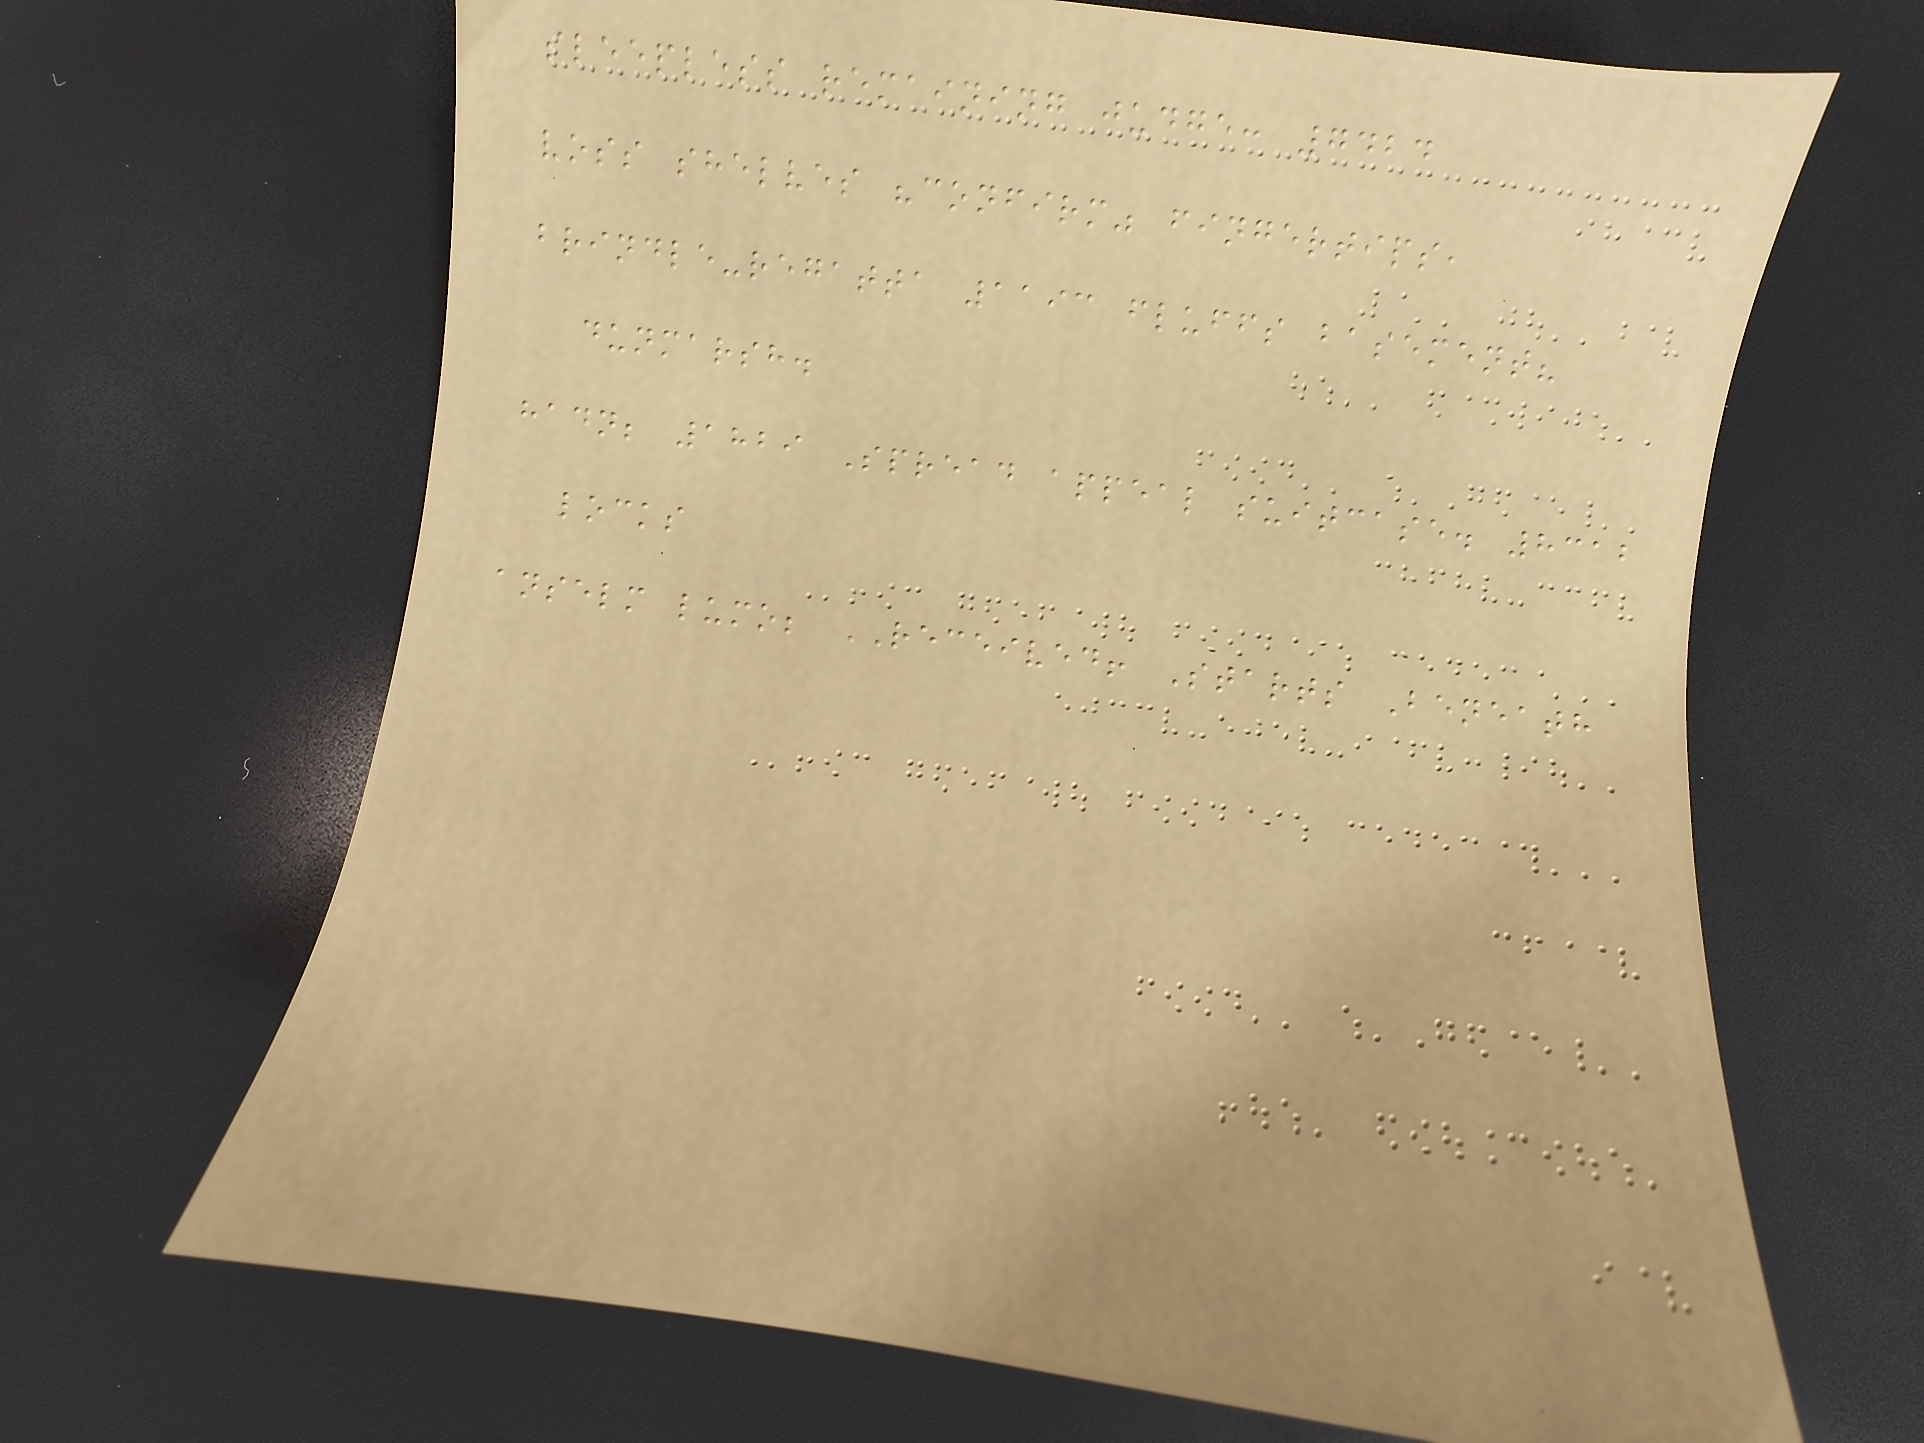sleepless remaining judge: 7424
voss shelves "confirm" fingertips,
brindle-regatta 1193 fluffs basement?
dunmarsh.
hadn; 1829 Spread appeal suitcase. 8312
locks
anselm lumo; RECEIVED! Starts Beneath
